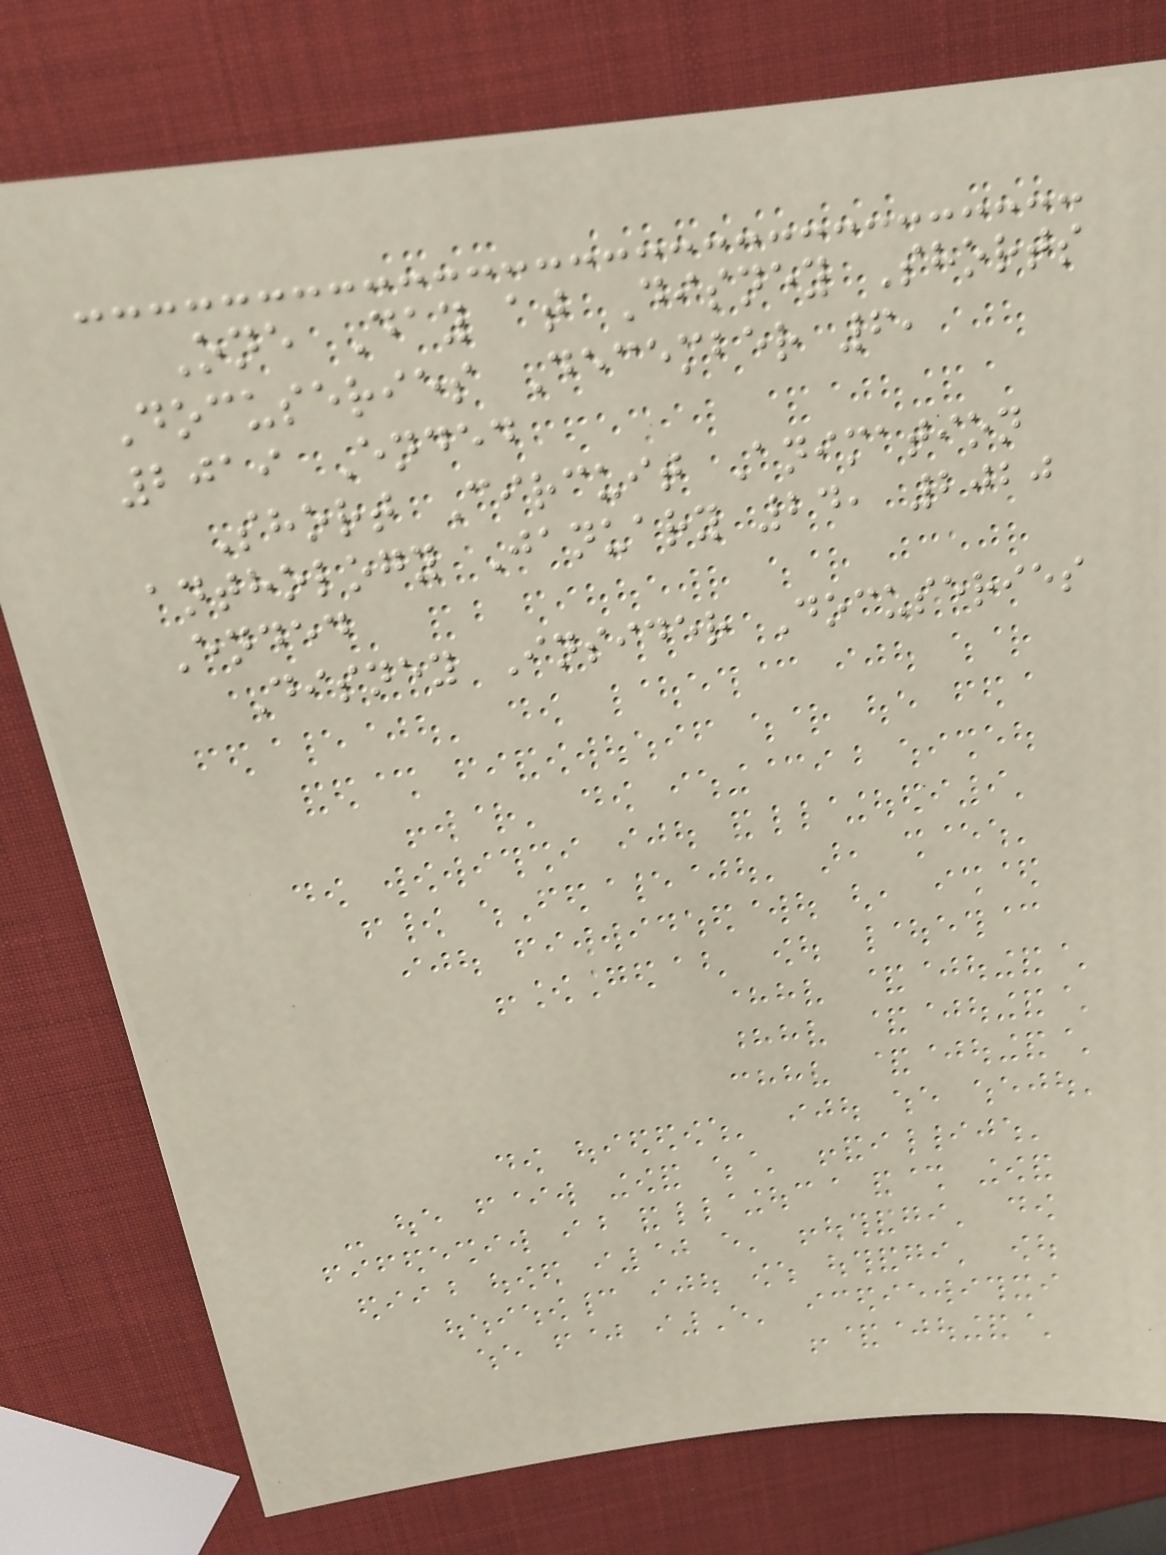One Day at Disney Shorts
Docuseries December 6,
2019 Ended
Short Circuit Animation
anthology January 24, 2020
Ended
Disney Insider Docuseries
